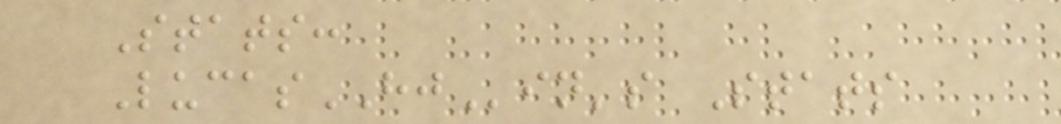Stats:
LucasHJin's Stats
